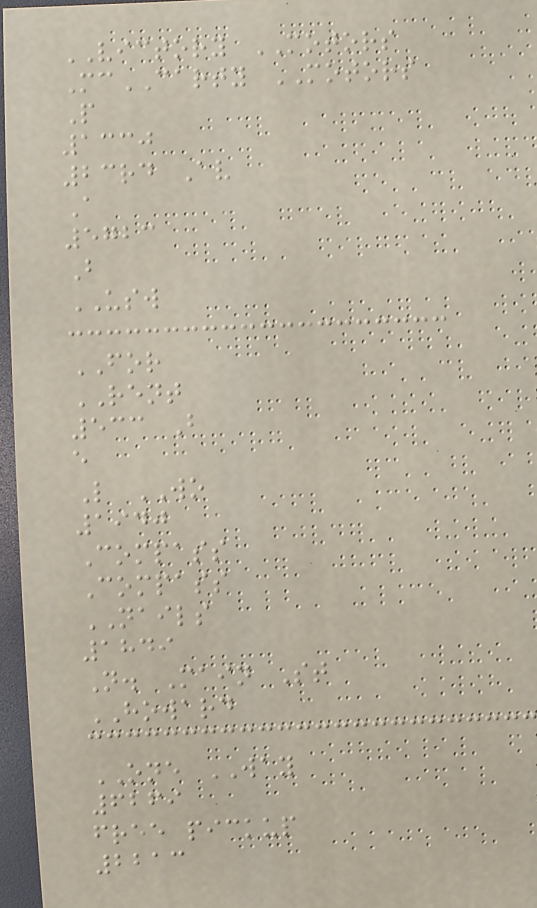VICTORY MOTORS
McCARTY MOTORS
P
1330
23rd Av
A
5723
B
USW
FOR
RENT
533 B
e
L WO
1940
Compass
Compass
NAILS
1849
N. Main St
HOWARD
ONE WAY
6269
free pickup
2213
